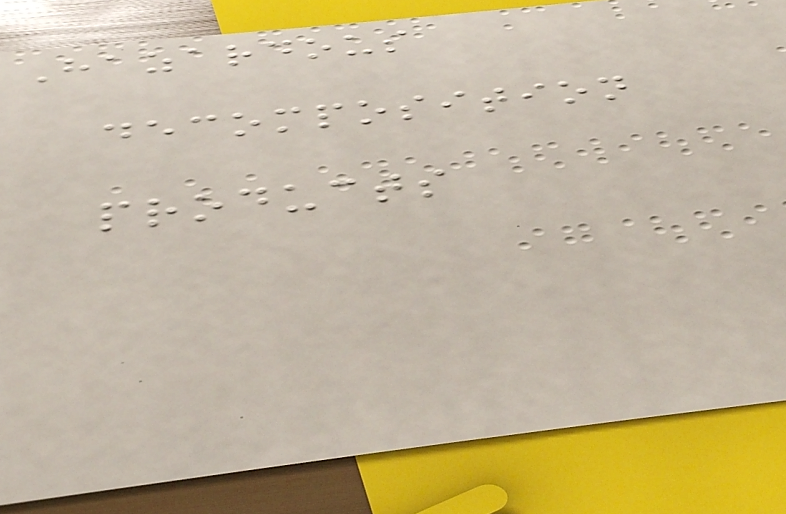Hazardous
decomposition
products
